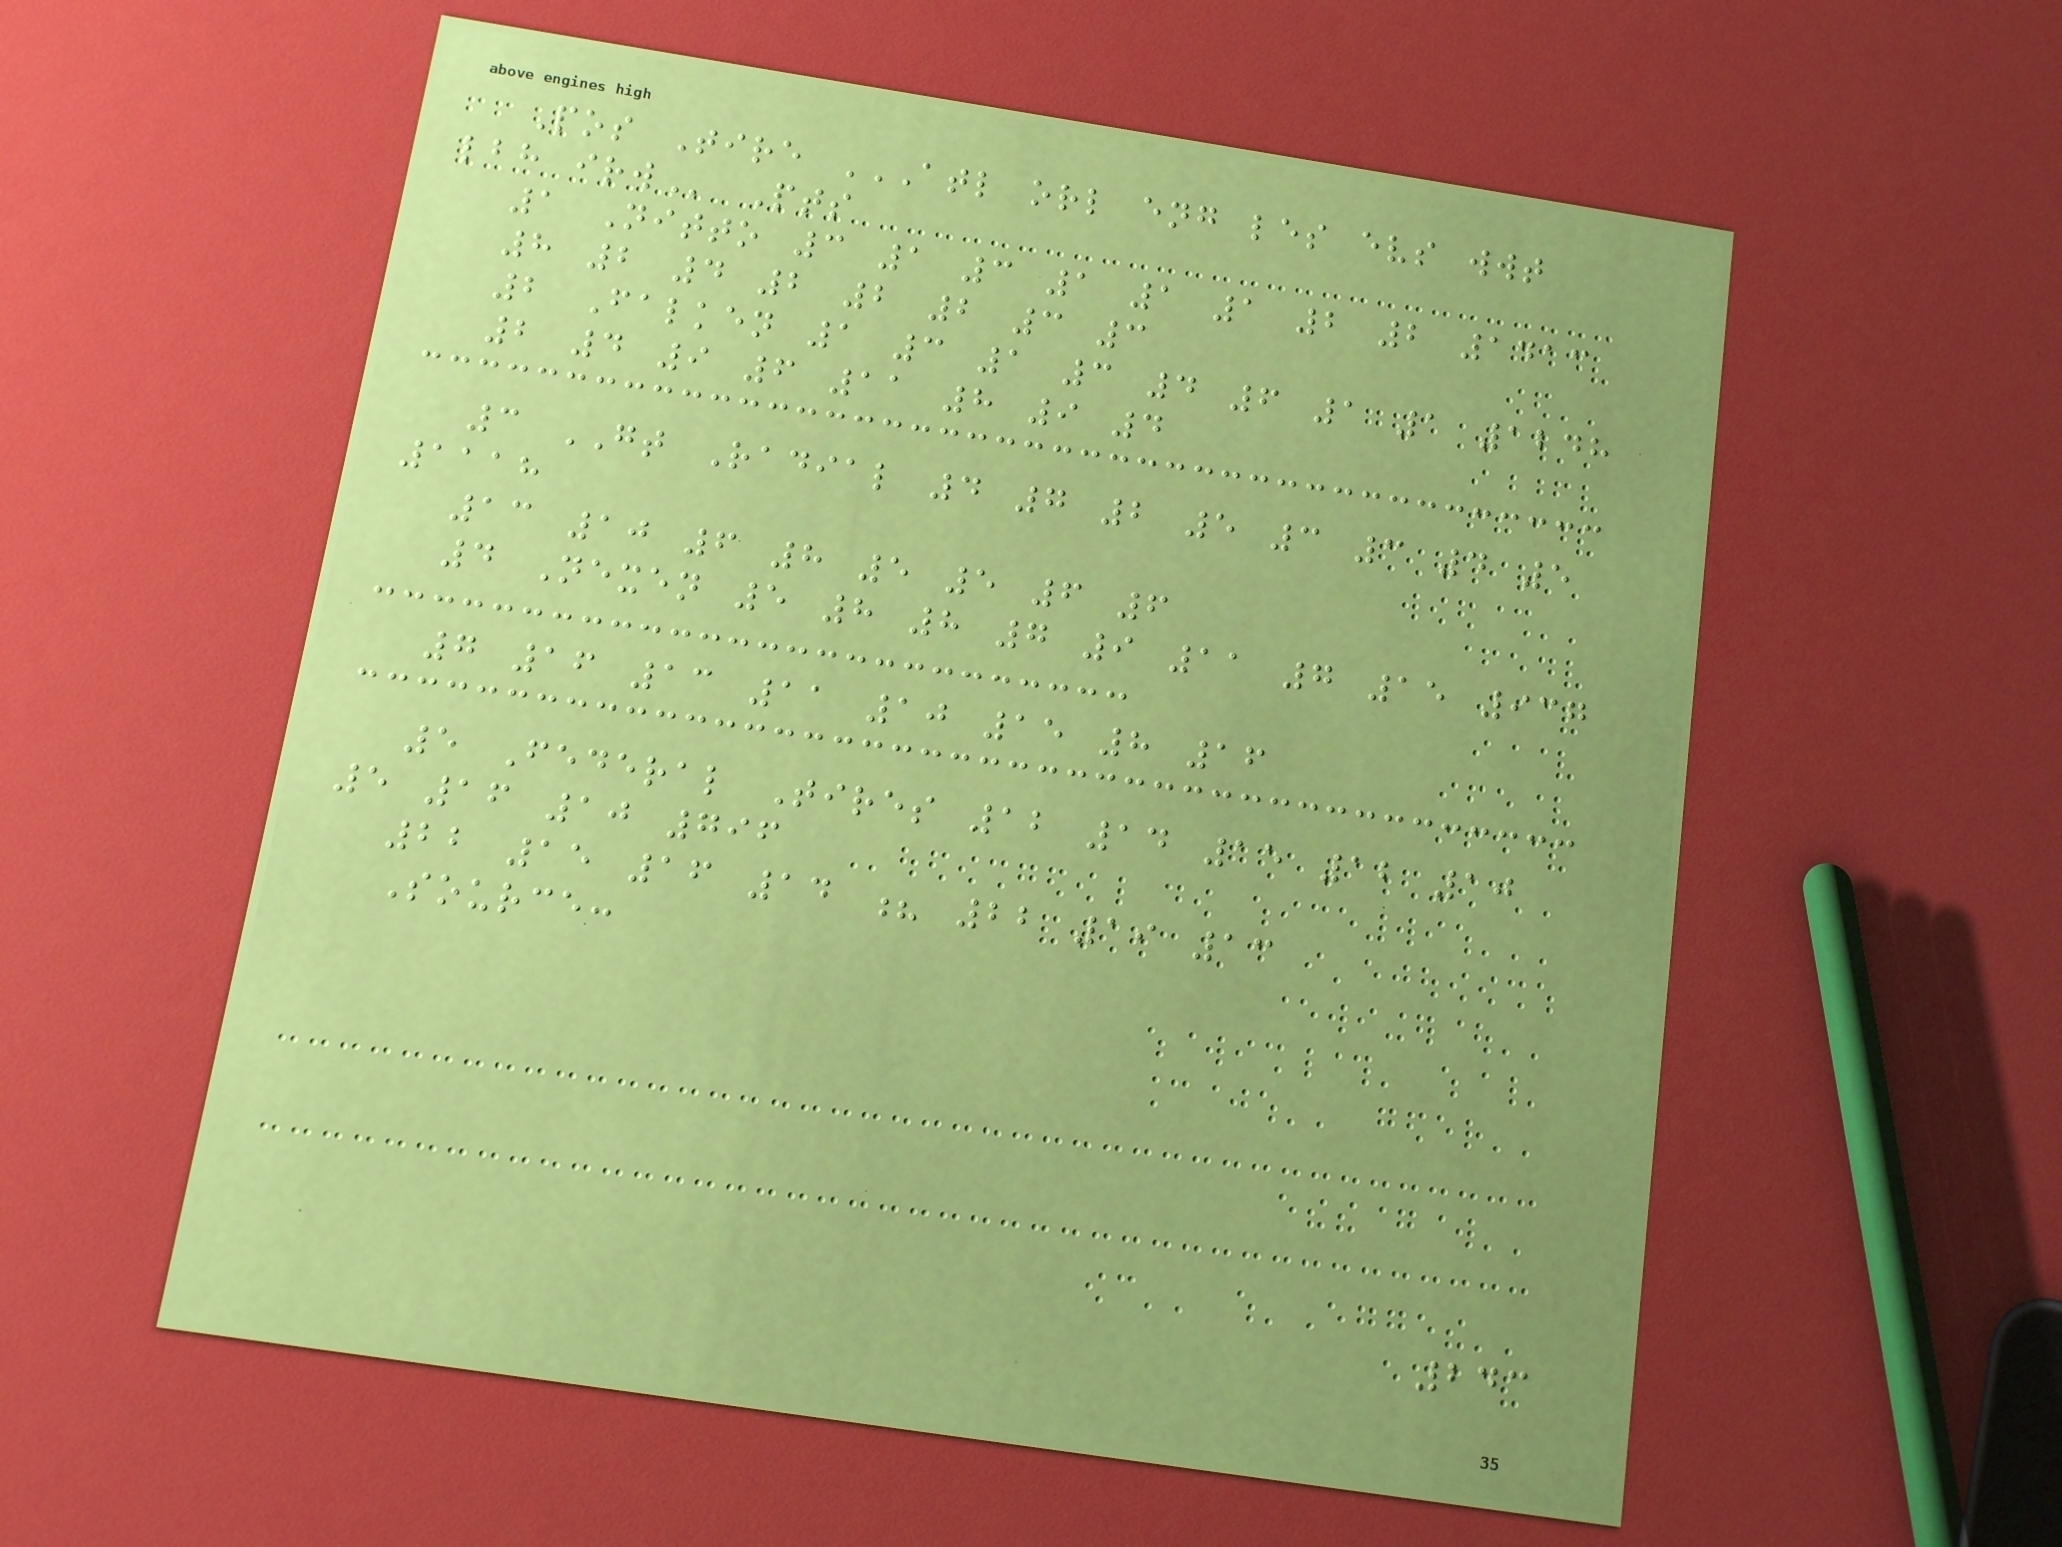Pos Tire ATL ORL ENG LES EVS WWT
LBH IRW Pts
1 Nitto 3 1 3 1 1 1 2 2 1413
8 2 4 2 2 2 3 3
2 Falken 1 3 1 3 4 6 1 1 1248
2 4 9 6 11 8 9 4
3 GT Radial 4 7 2 5 3 3 4 5
1118
13 10 6 8 5 5 6 6
4 Nexen 5 8 8 7 9 11 7 15 937
7 16 13 11 10 15 8 16
5 Federal Tires 12 14 15 12 10
5 16 10 796
22 15 16 14 ? 22 19 13
Source:
243
